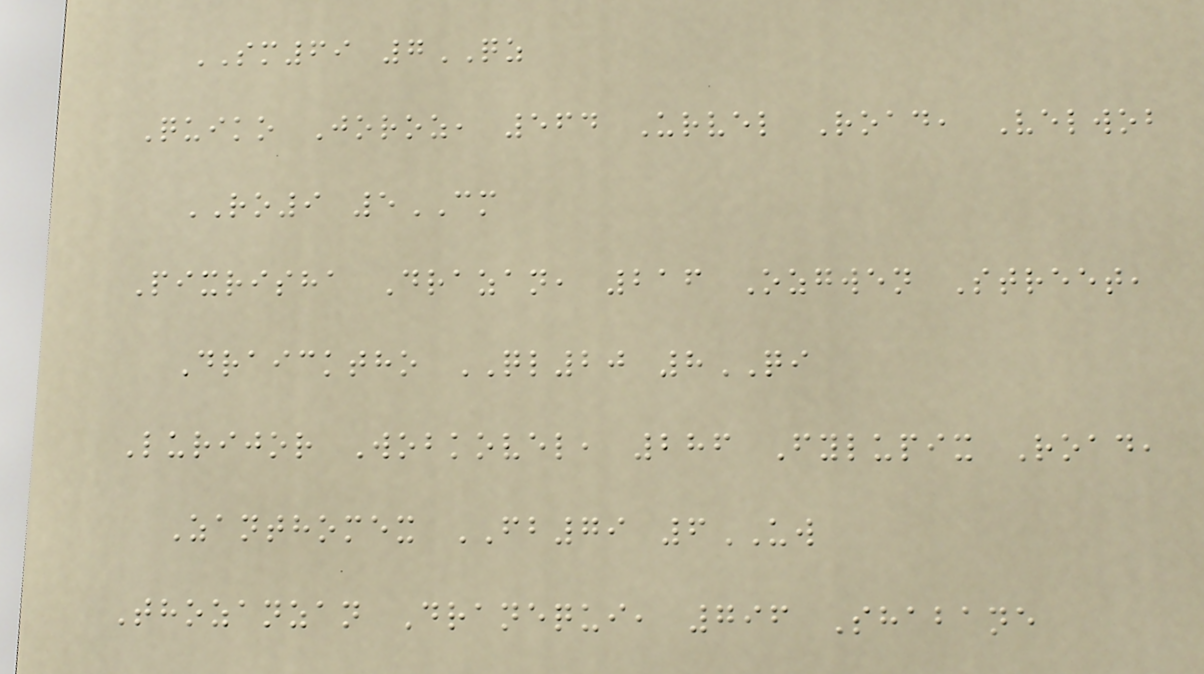SM69 7QZ
Quiko Joroz, 564 Urvel Road, Velwob
RO9 5CM
Pixrisha Drazan, 216 Ozgwen Street,
Draicktho QL20 8QI
Lurijor Wobkovel, 286 Fylupix Road,
Zanthomex FB79 6UW
Thozanzan Dranequi, 796 Shabane
